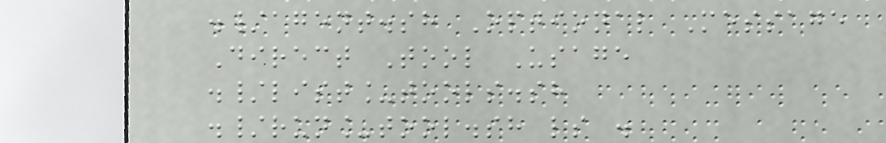./agent.sh Optional Message
Direct Tool Usage
./list_tools.sh
./run_tool.sh ls .
